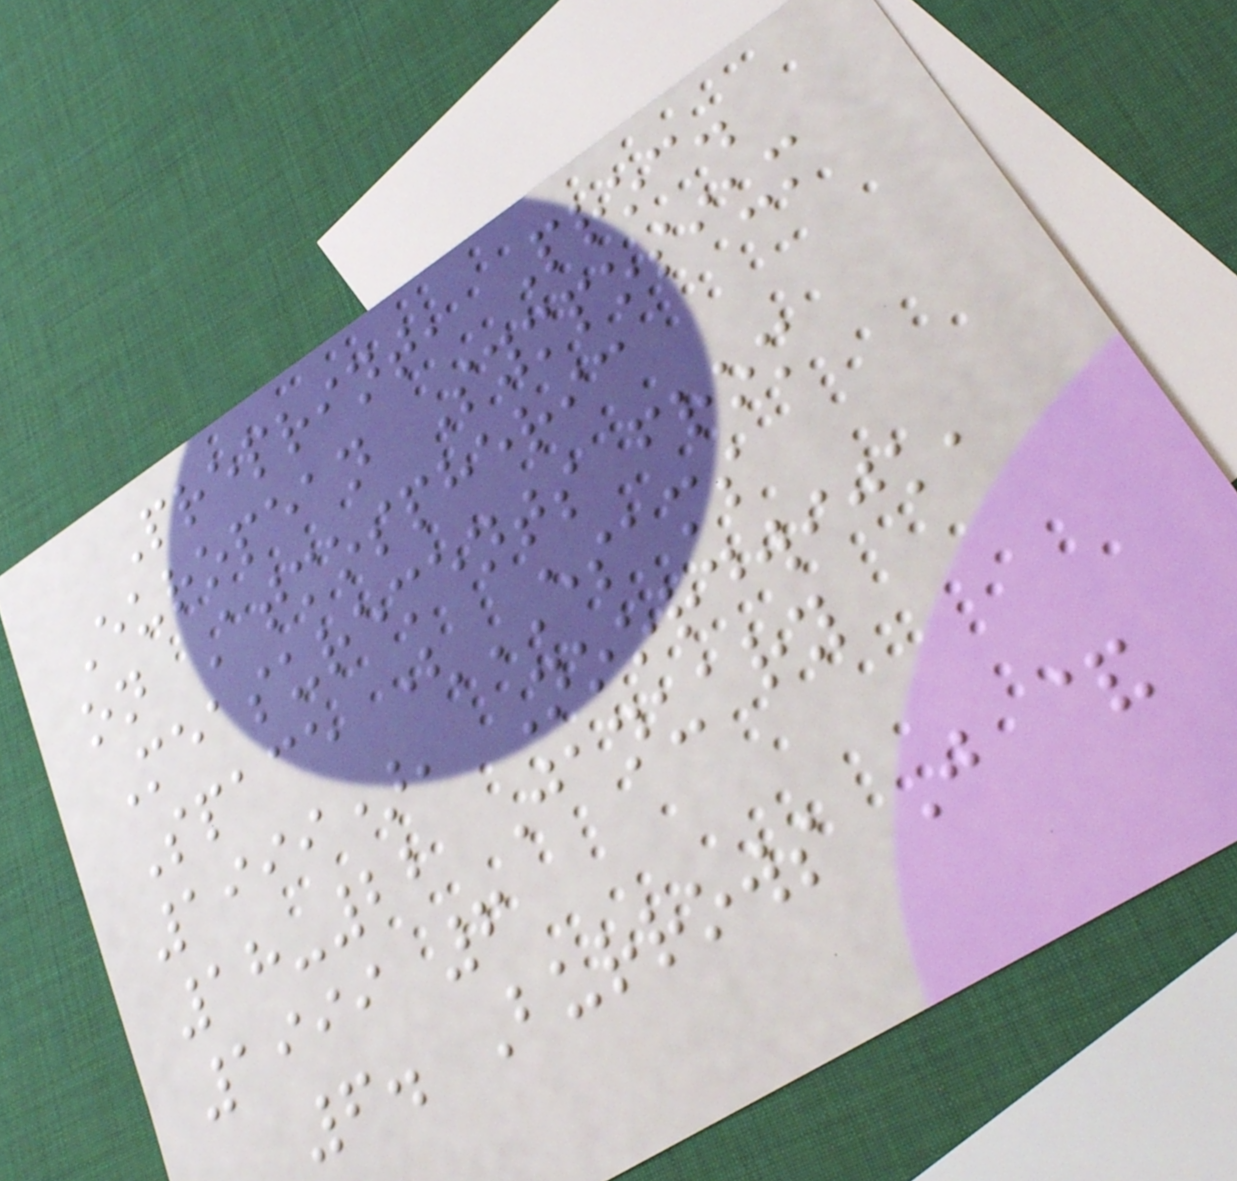Preprint, Proc.
European Symposium
on Atmospheric
Measurements from
Space (ESAMS
1999), Noordwijk,
18-22 January
1999 6
6. Burrows J &
